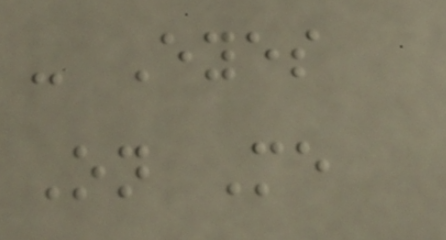- Eyes
On Me
